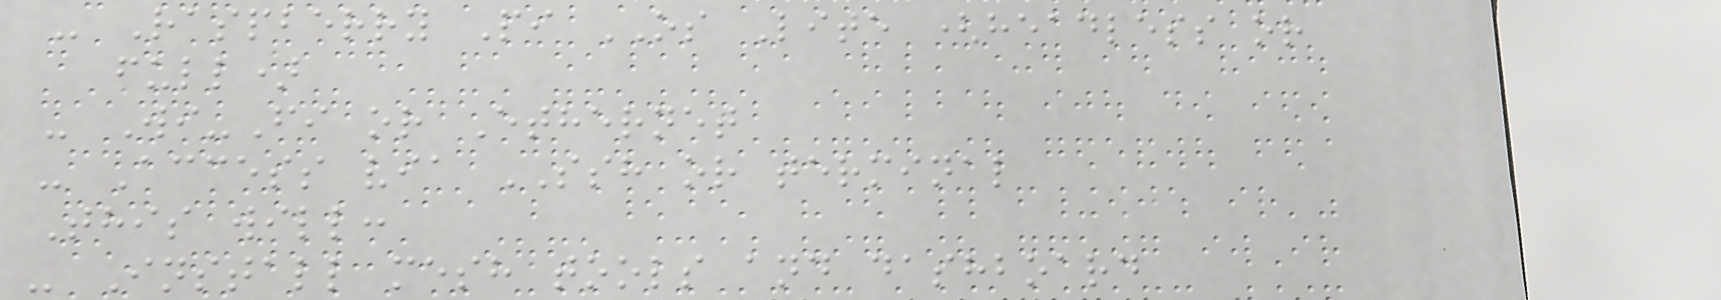- Raspberry Pi OS Lite (headless or
full)
- Wi-Fi or Ethernet
- Access via SSH or terminal
This will:
- Install mesh tools and dashboard
